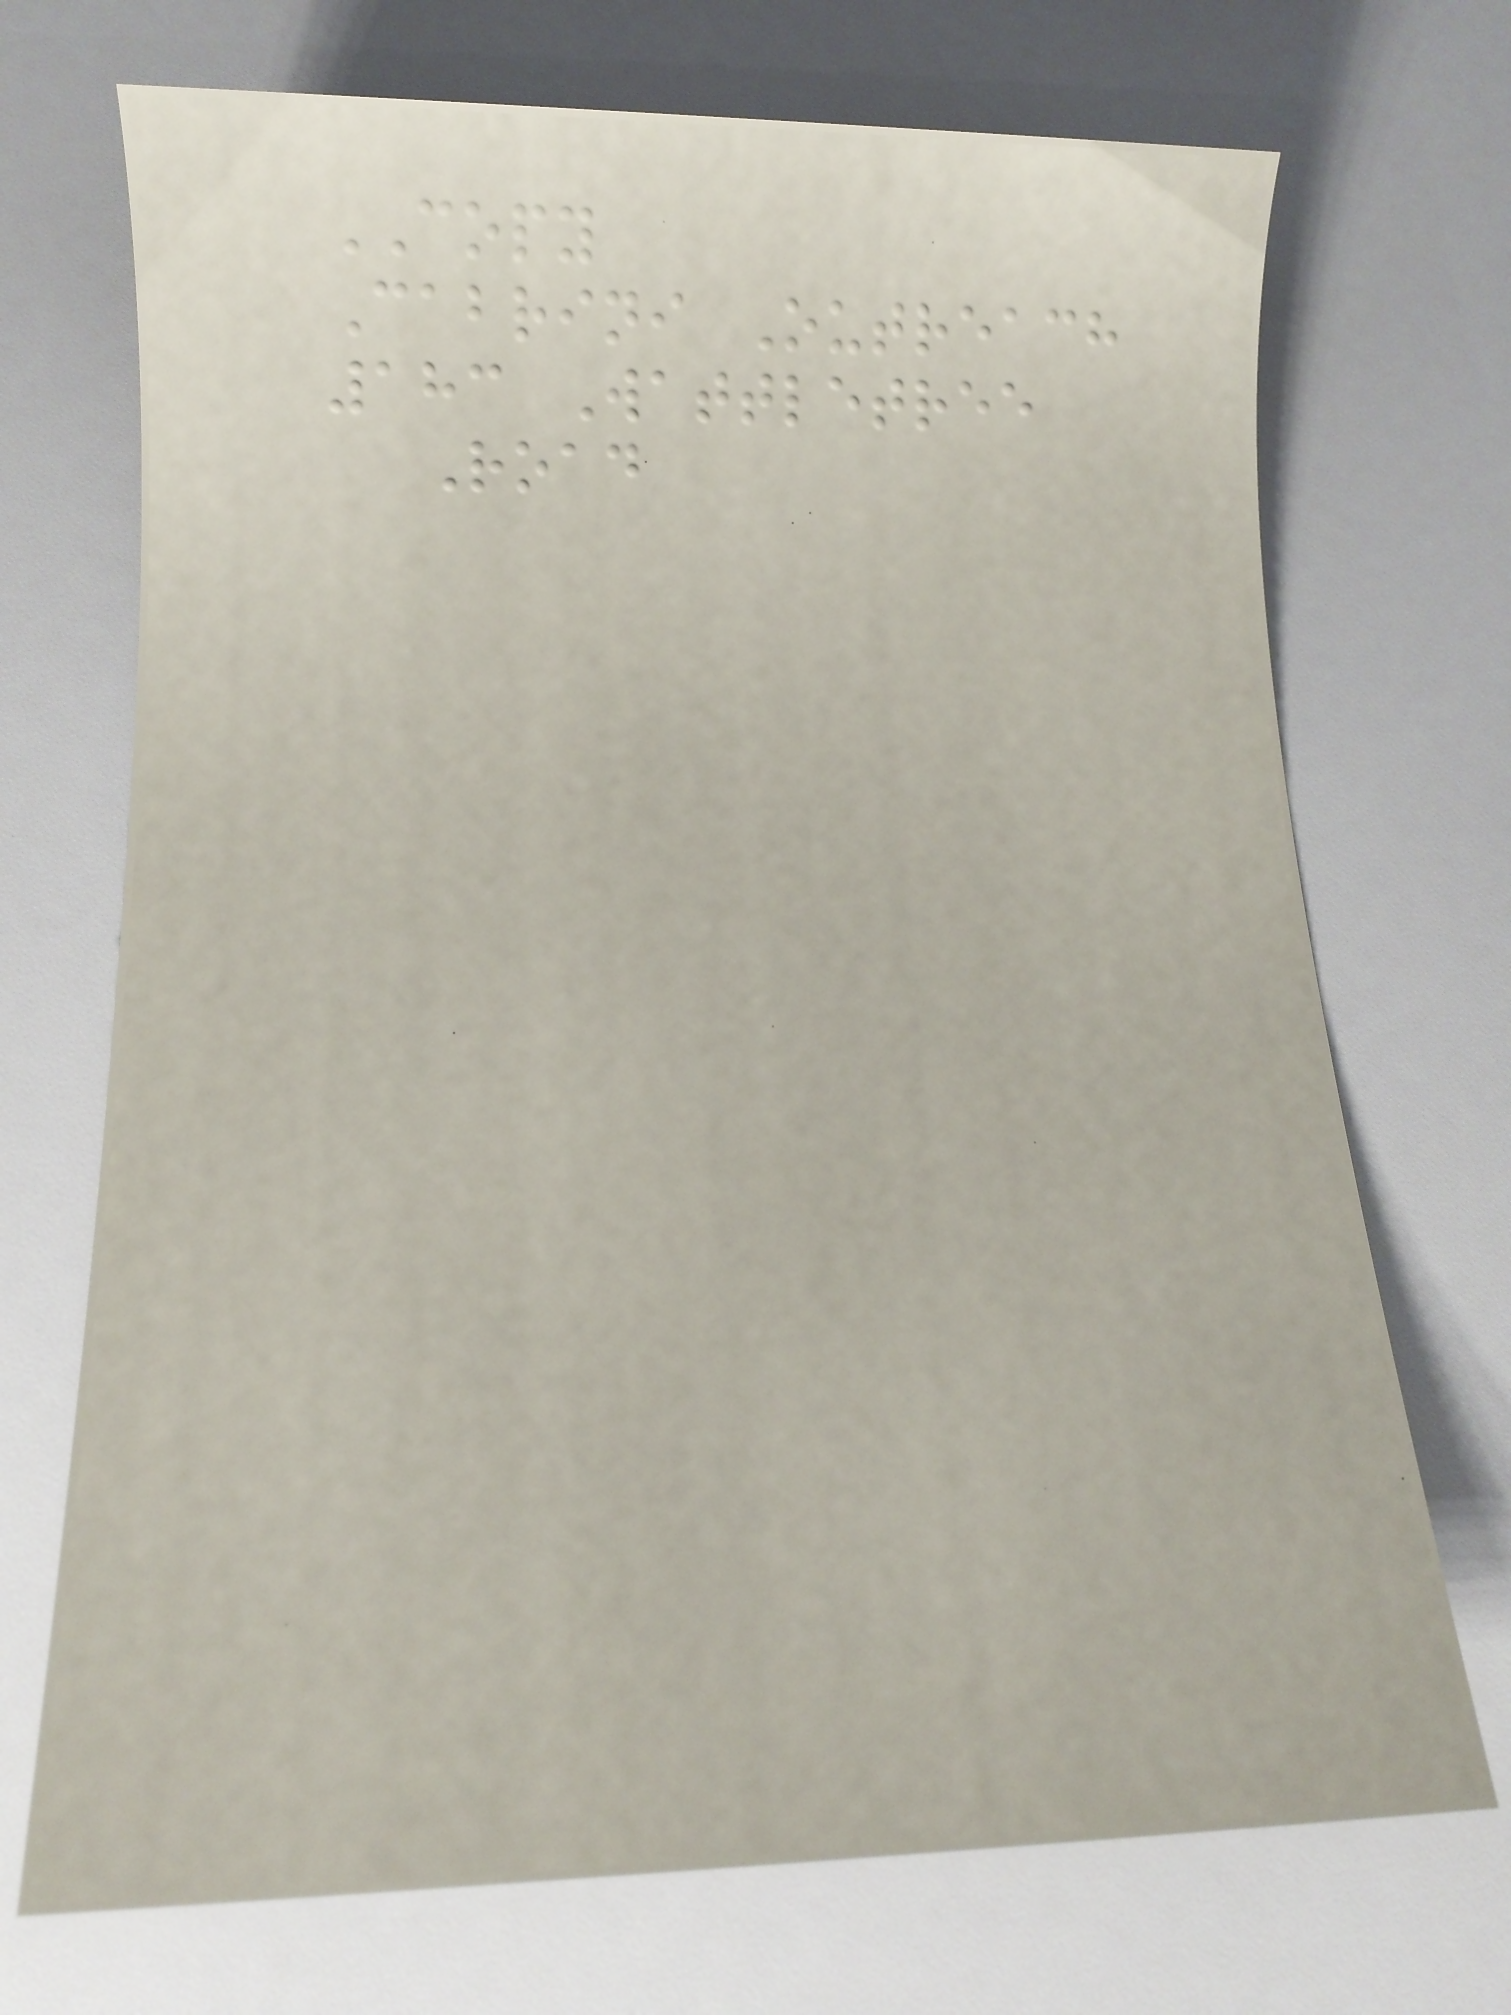COPY
Cabrini Outreach
183 Wattletree
Road
